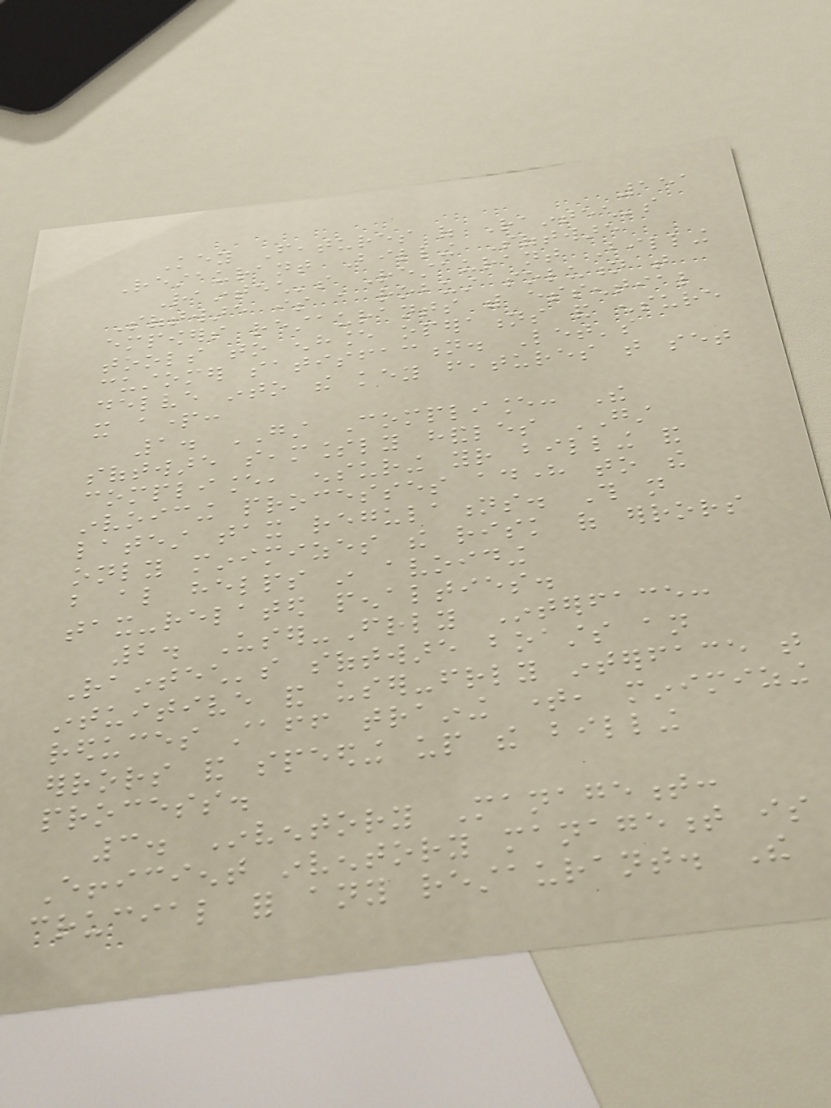151
Key Features of Raintech's
Restaurant Billing Software
Raintech's Restaurant Billing
Software is a robust solution that
empowers restaurants with essential
tools to enhance operations and ensure
customer satisfaction. Let's
delve into the key features that set
it apart:
1. GST Compliance: The
software seamlessly handles GST
compliance, ensuring your billing and
invoicing processes adhere to the
latest tax regulations. This not
only minimizes the risk of errors
but also helps in avoiding
tax-related penalties.
2. User-Friendly Interface:
Raintech's software boasts an
intuitive and user-friendly interface that
reduces staff training time, minimizing
errors and speeding up the billing
process.
3. Inventory Management:
Efficient inventory management is
crucial for any restaurant. The
